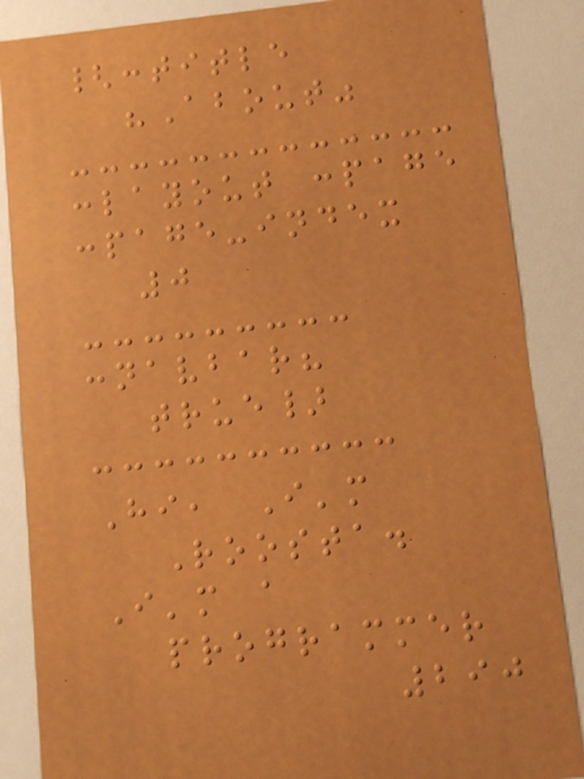{:title
"About"
:layout :page
:page-index
0
:navbar?
true}
Hi, I'm
Roosta.
I'm a
programmer
290
